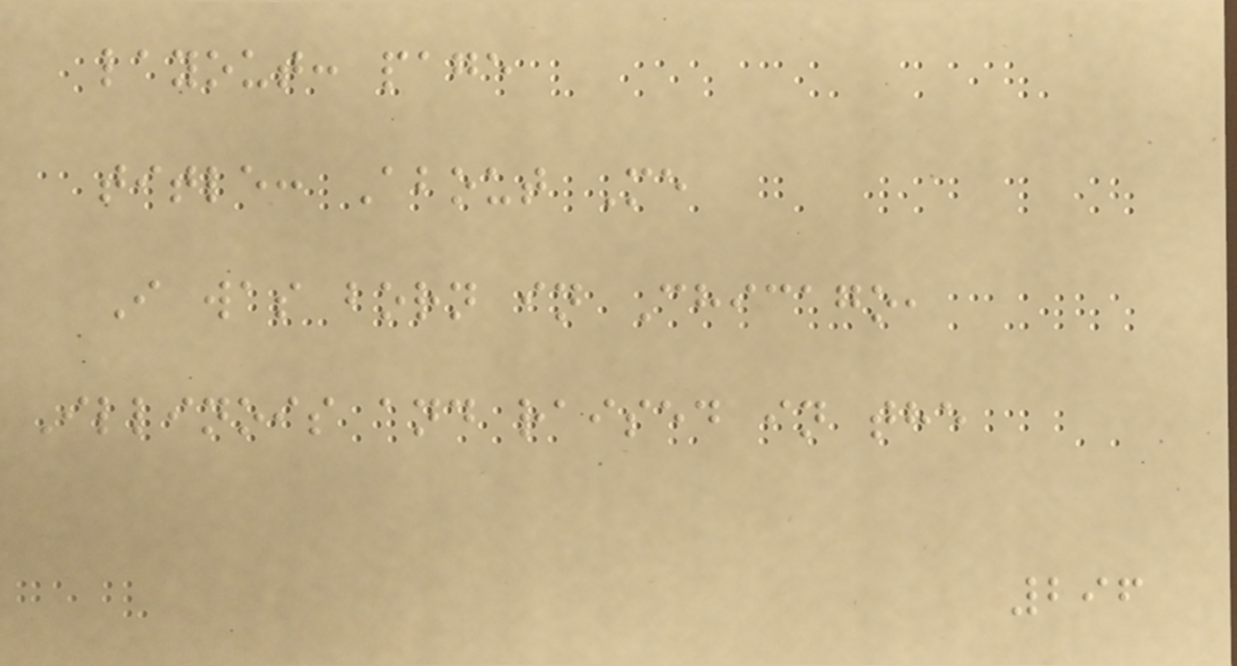layout: page
title: About Me
I was born in Chicago,
Illinois and raised in the
296
